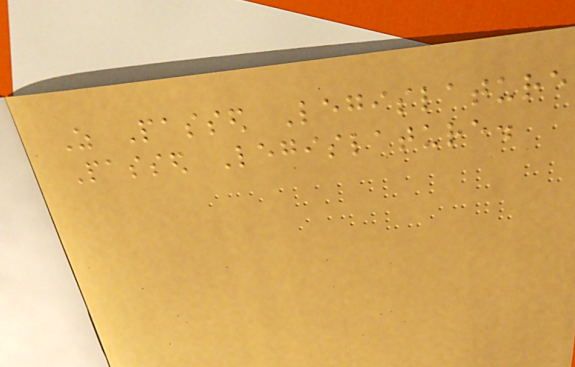As Passed Legislature
Passed Legislature.
